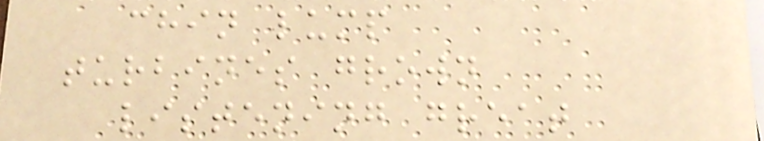chin lump
turbines grown
listening great
